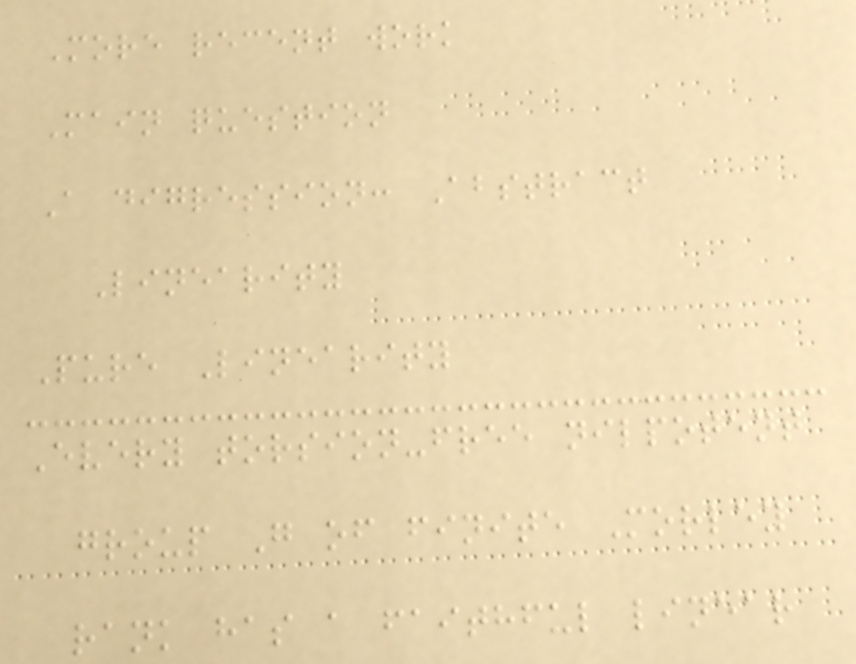More recent work
Main question
A digression: Abstract
Linearity
Pure Linearity
Every torsion-free nilpotent
group G of finite Morley
rank has a faithful linear
